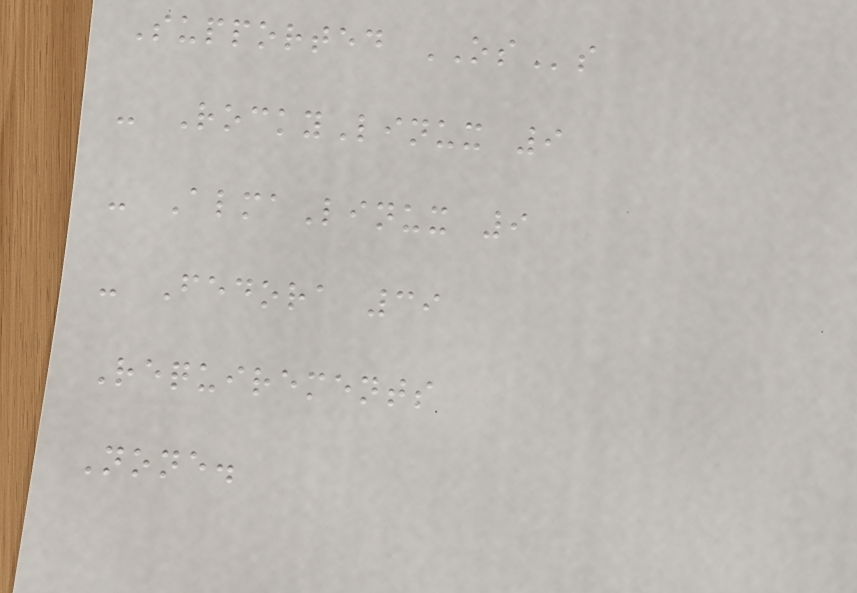Supported OSs
- RockyLinux 9
- AlmaLinux 9
- Fedora 39
Requirements
None.
